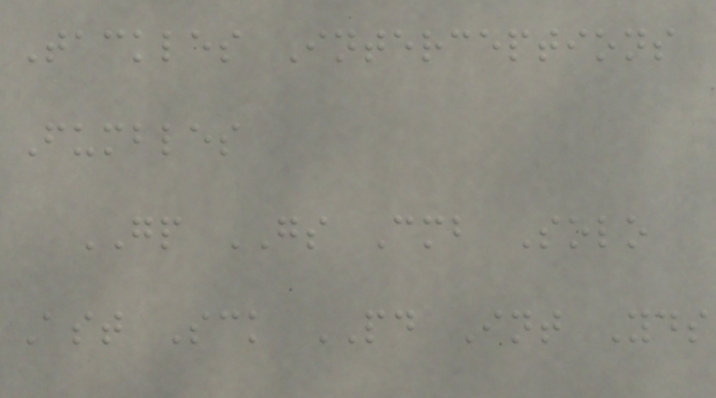Tackles Interceptions
Fumbles
GP GS Cmb Solo
Ast Sck PD Int Yds
